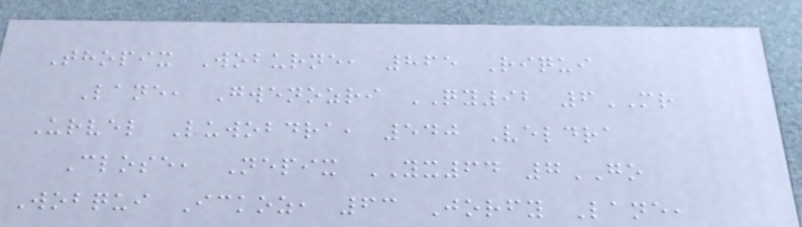Thopix Woburne, 865 Riqui
Lane, Gwenozri QY92 6MR
Urvel Luwobdra, 540 Veldra
Close, Nepix YX64 7GO
Wobqui Ickoz, 63 Jorfy Lane,
